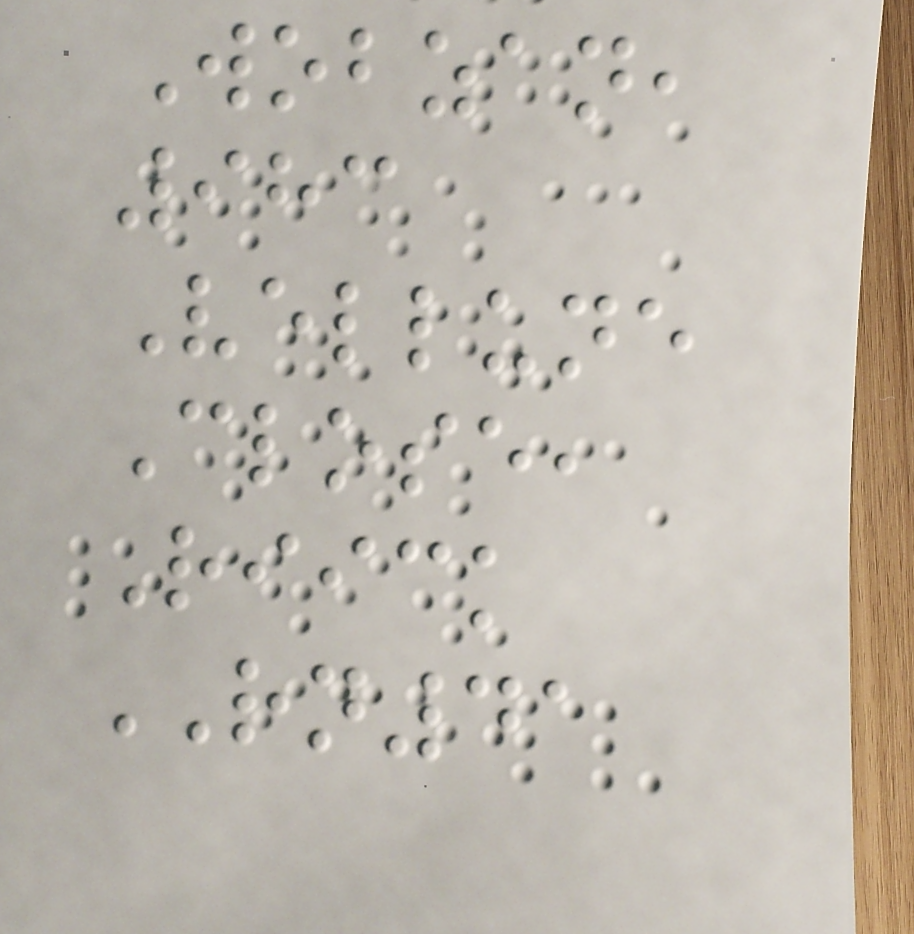Wobzan,
983
Vellune
Close,
Riick
RN41
